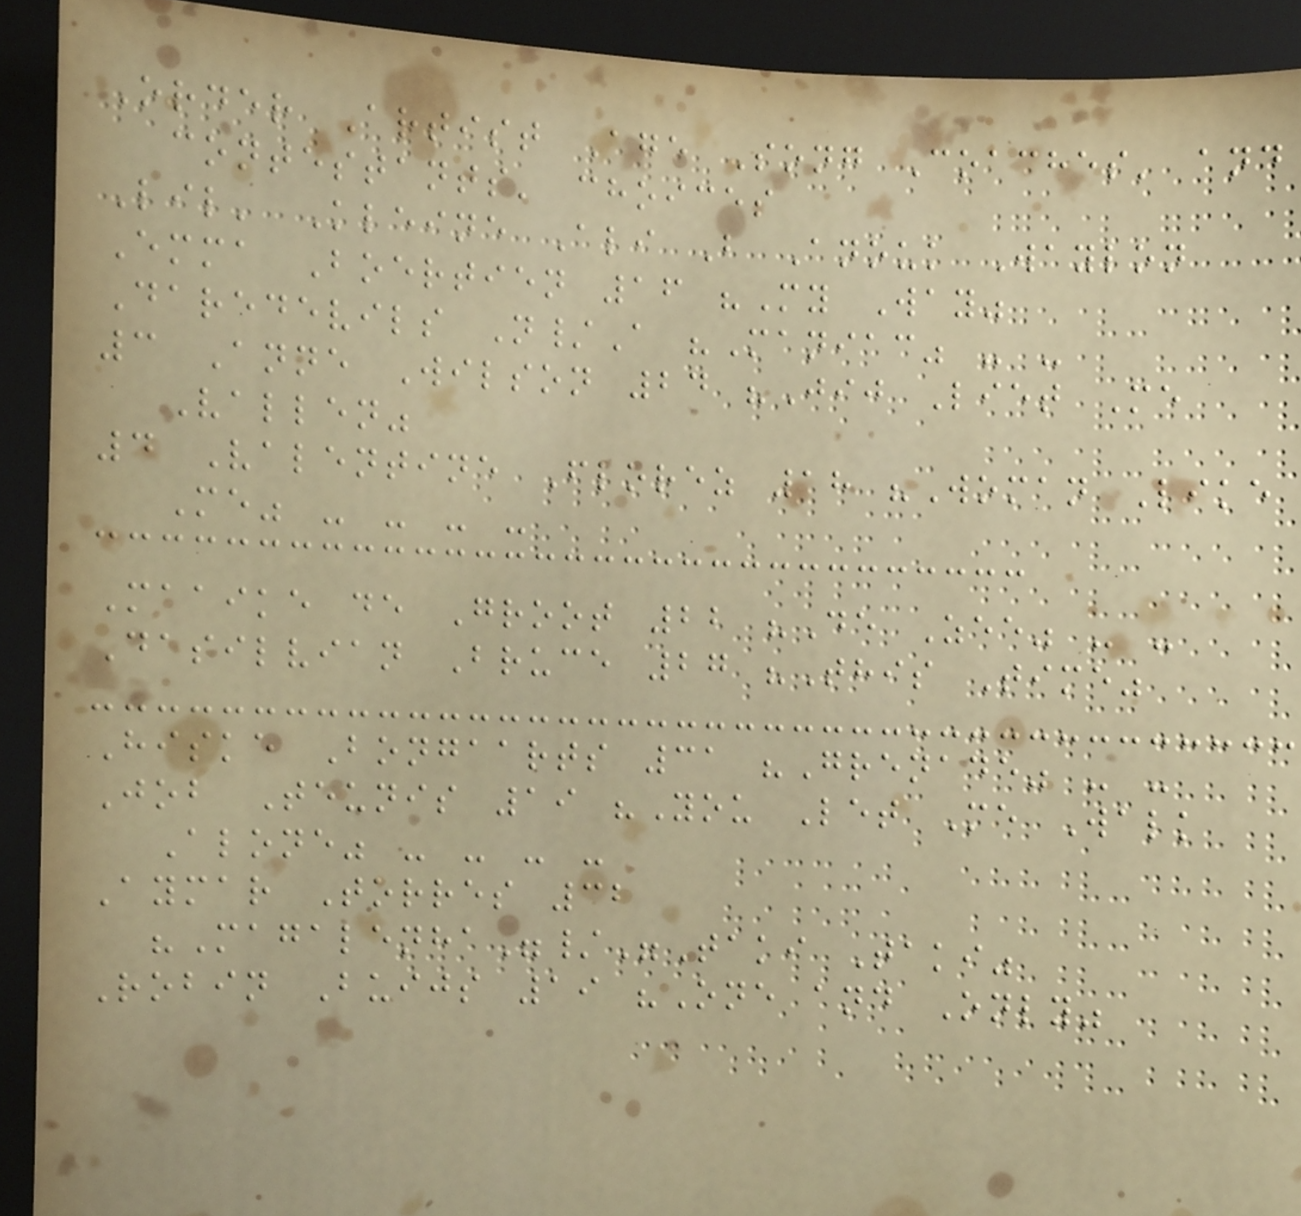Order Artist Age Song Coaches' and
contestants' choices
Lil' Kleine Ali B Anouk Waylon
Emma Boertien 16 "My Way"
Daredevils N/A "Maniac" - -
3 Anne Wilson 24 "Jij Liet Me
Vallen"
4 Valentine Florez 18 "Woman Like
Me" - - - -
Maaike de Groot 22 "De Zee" - -
Dasilvian Bruce 27 "This Time"
Hiske Bongaarts 31 "Grenade" - -
Job Teunis 19 "You Let Me Walk
Alone" - - - -
Aymar Torres 32
"Magalenha"/"Taki Taki"
Robin Buijs 19 "One and Only"
